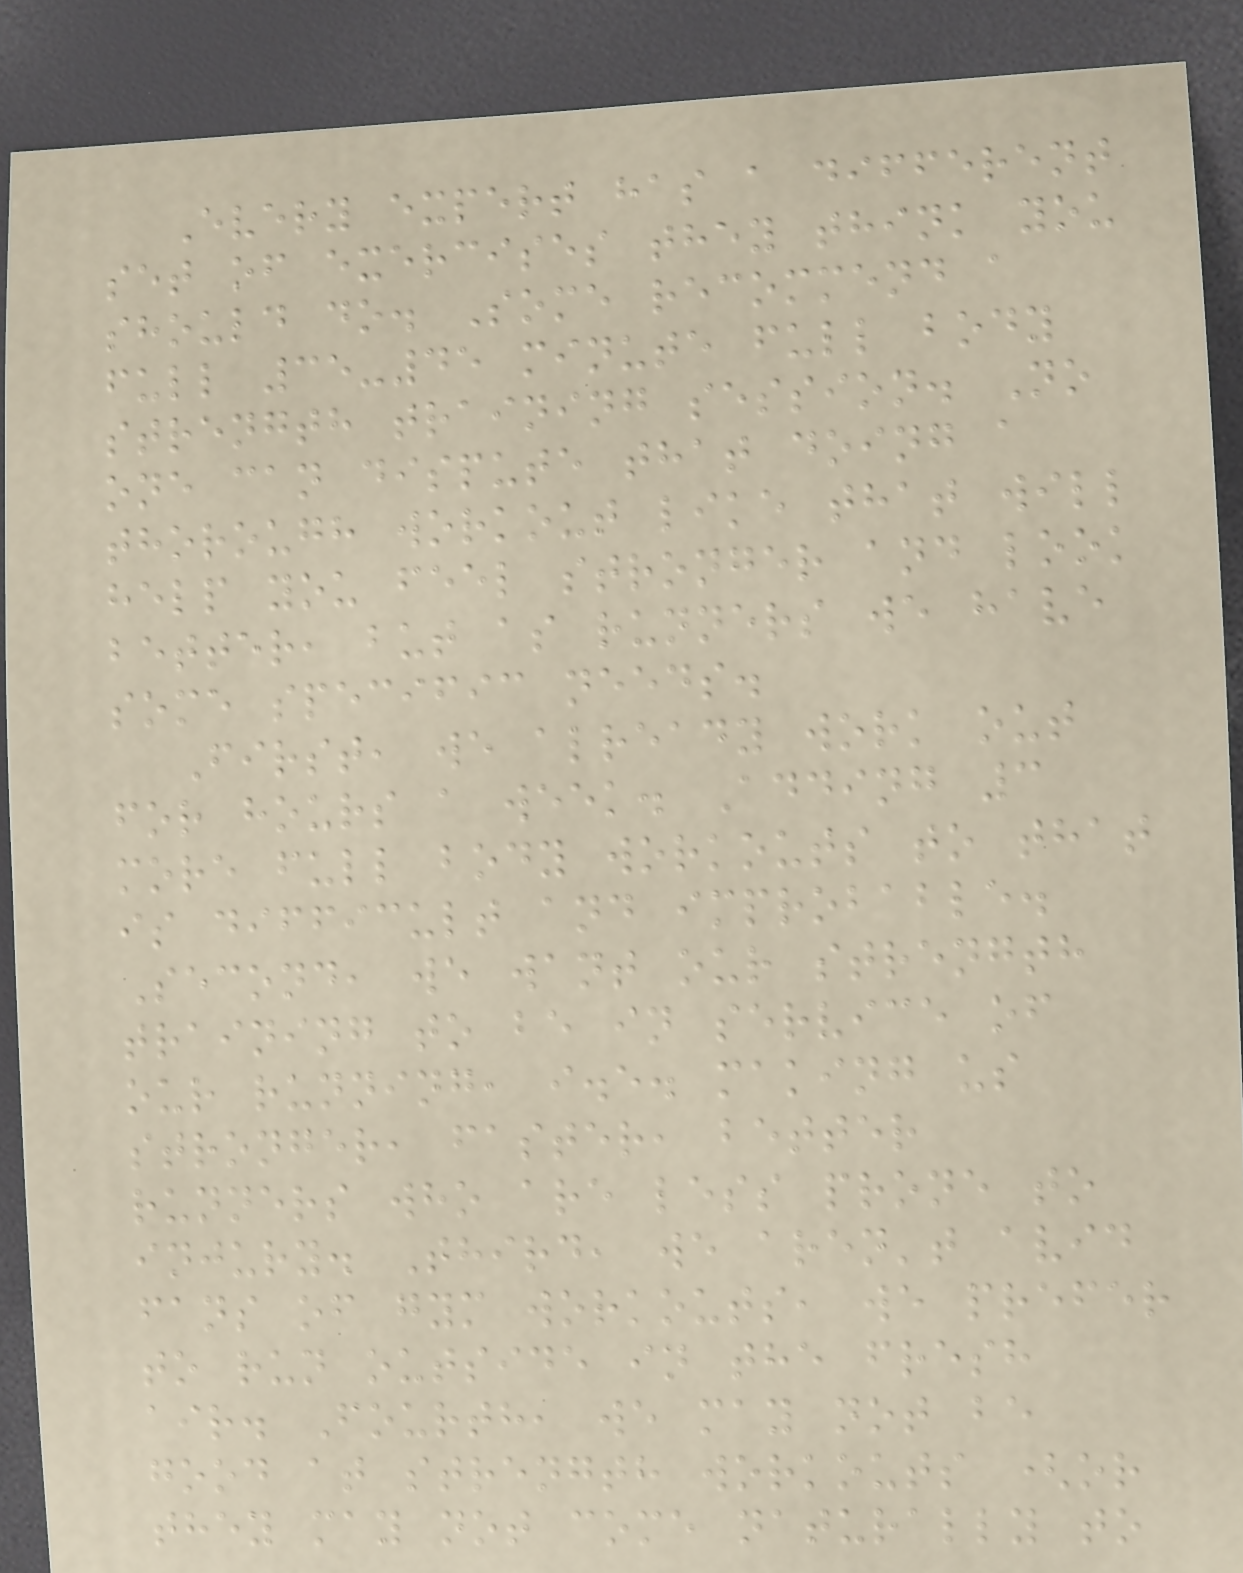Every expert has a different
set of exercises they think you
should do. Some recommend a
full 35-45 minute full body
strength training session. No
one can dispute that doing a
thorough workout like that will
help you feel stronger and look
better, but as runners we have
some specific needs.
First, we already work out
for hours a week. Adding 3
more full body workouts to that
is difficult and improbable.
Second, we want our strength
training to be in service of
our running, i.e. making us
stronger, faster, better
runners who are less prone to
injury. Third, we aren't avid
fans of gym workouts, we prefer
to run outside in the fresh
air. Fourth, we may not be
good at strength workouts (or
they may not come naturally to
